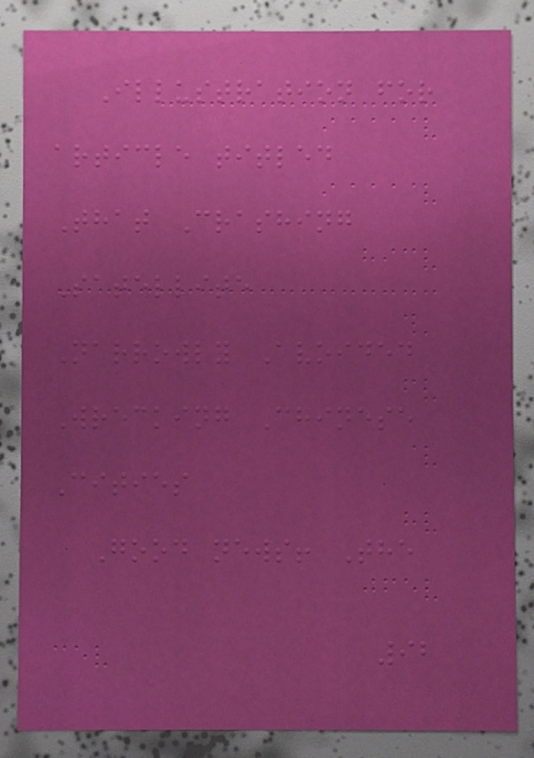Illustration for
article titled
That Crashing
Satellite
Narrowly Avoided
Wrecking Chinese
Cities
Good news! The
92
